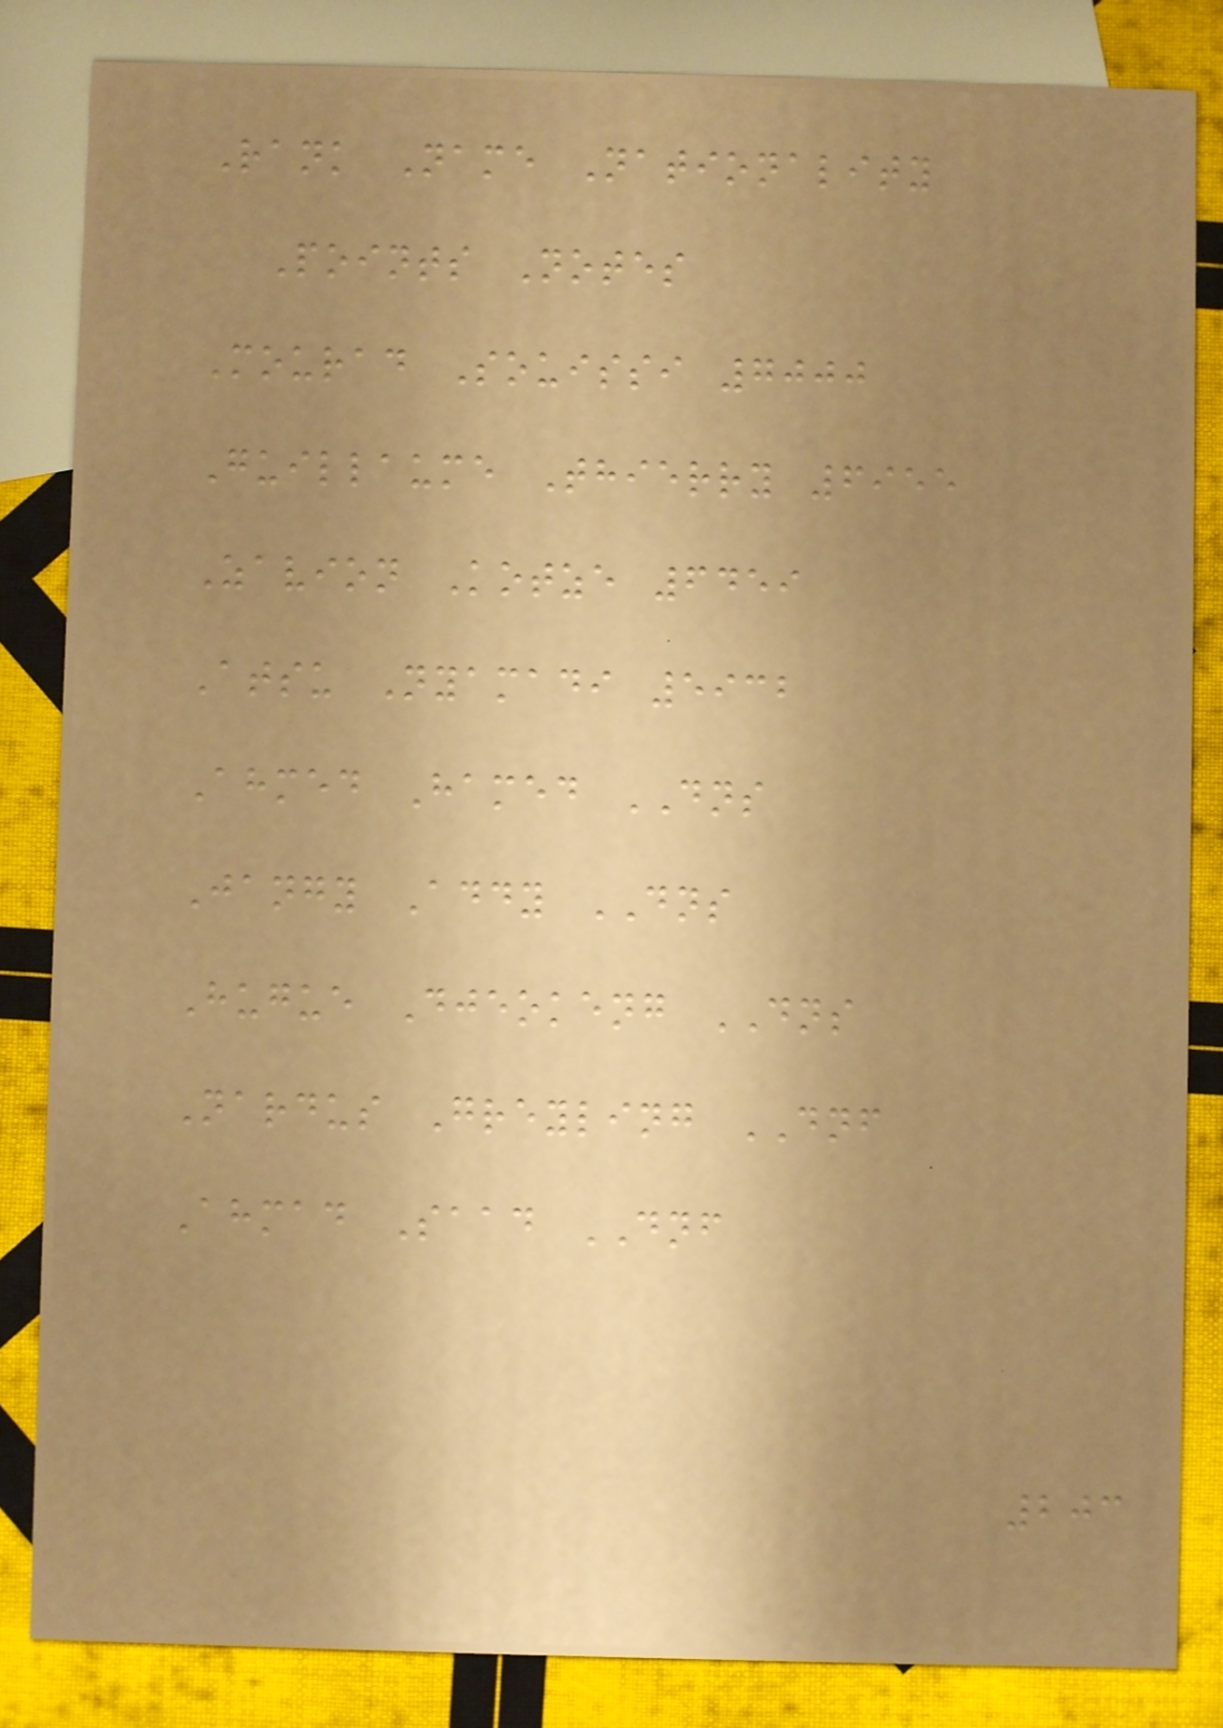Rank Name Nationality
Points Notes
Mourad Souissi 7000
Guillaume Thierry 6955
Zavion Kotze 6459
Atsu Nyamadi 5932
Ahmed Hamed DNS
Jangy Addy DNS
Hugue Djeokeng DNS
Nardus Greyling DNF
Ahmad Saad DNF
203
